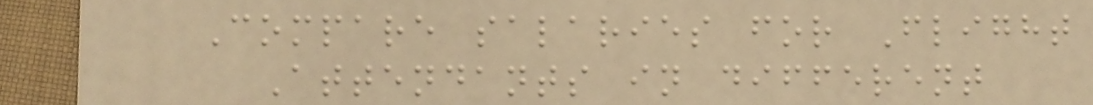Compare salaries for Flight
Attendants in different
